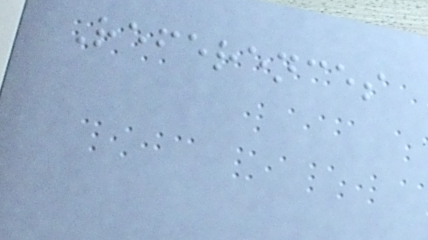References
